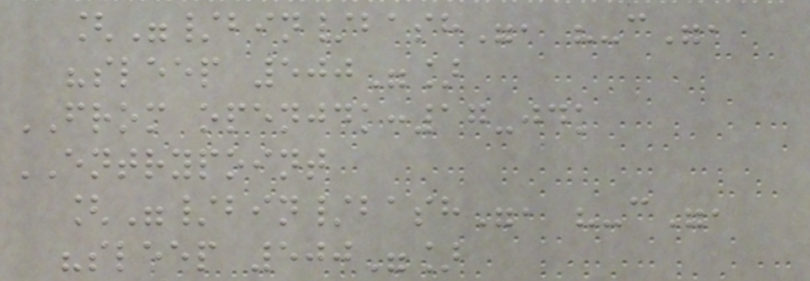["/bin/bash", "-c",
"sleep 500"]
FROM openjdk:17-jdk
ENTRYPOINT
["/bin/bash", "-c",
"sleep 500"]
